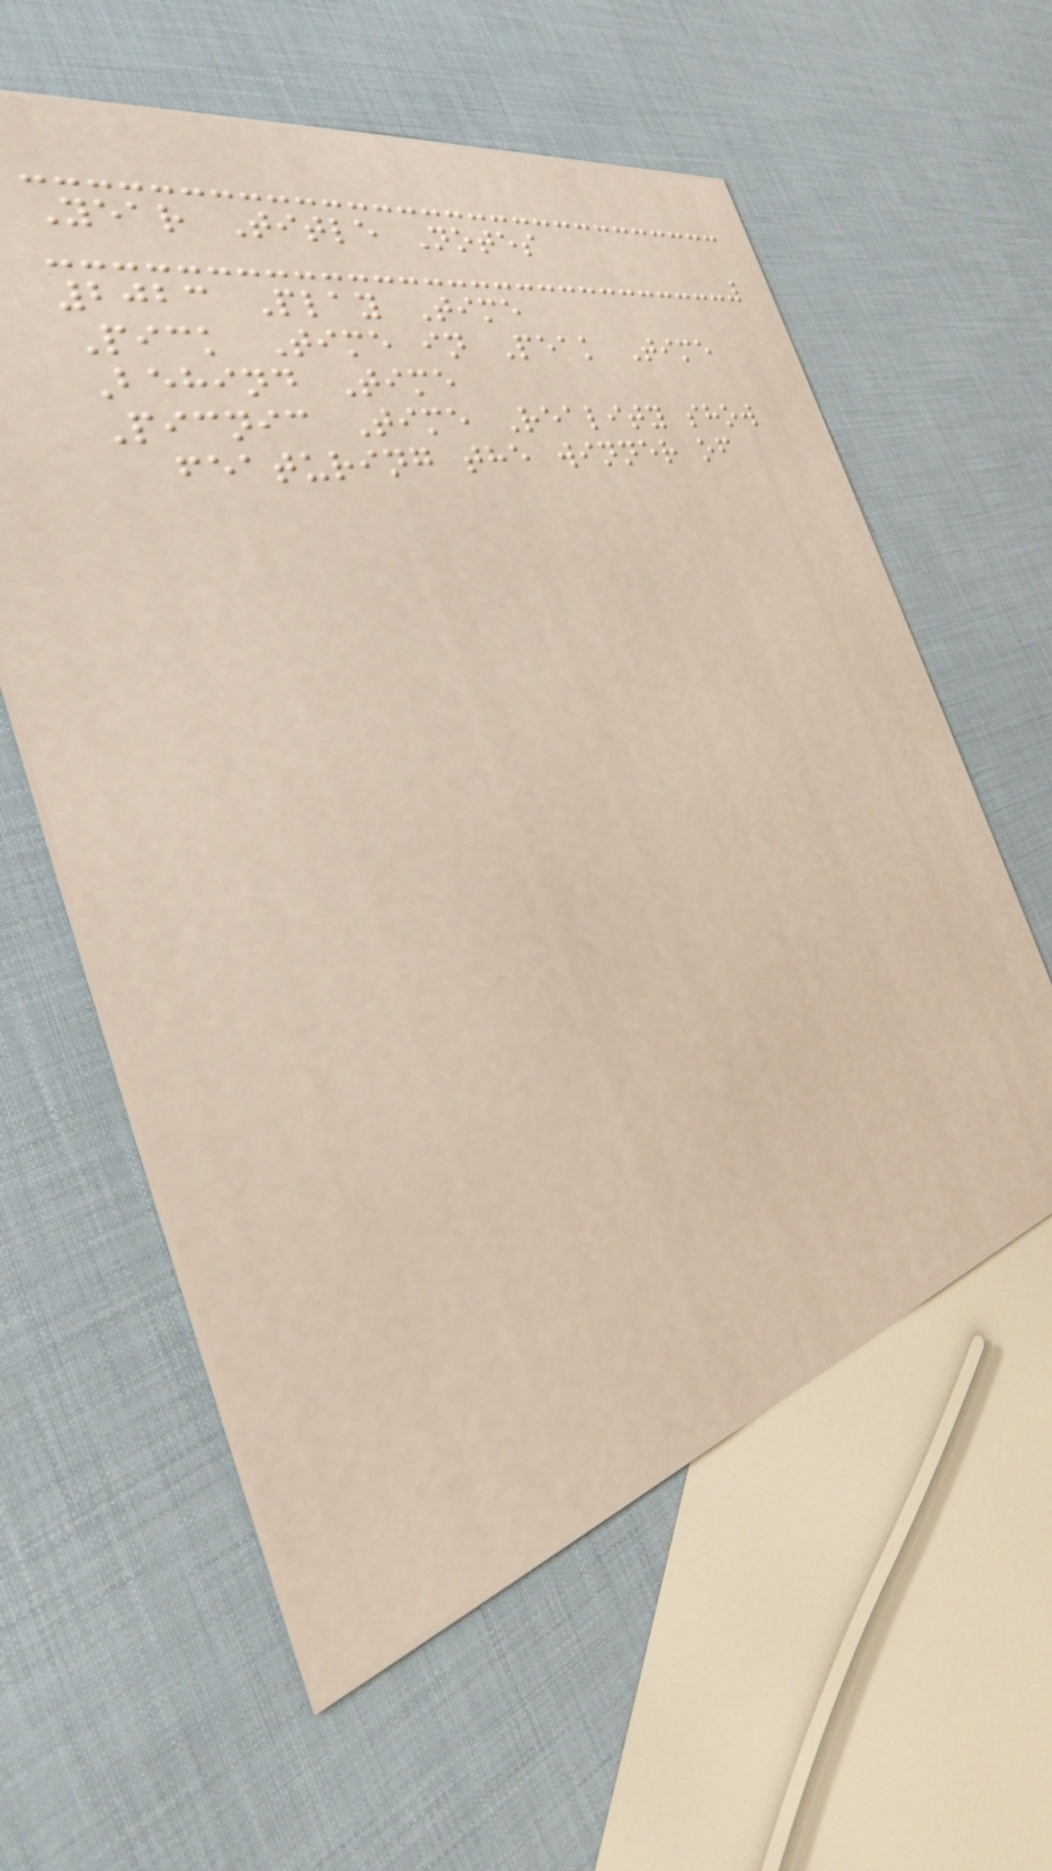Year Title Notes
2023 Play Time
Pick Time in Peak Time
Behind Time
Picnic Time Reality show
featuring the winner of
